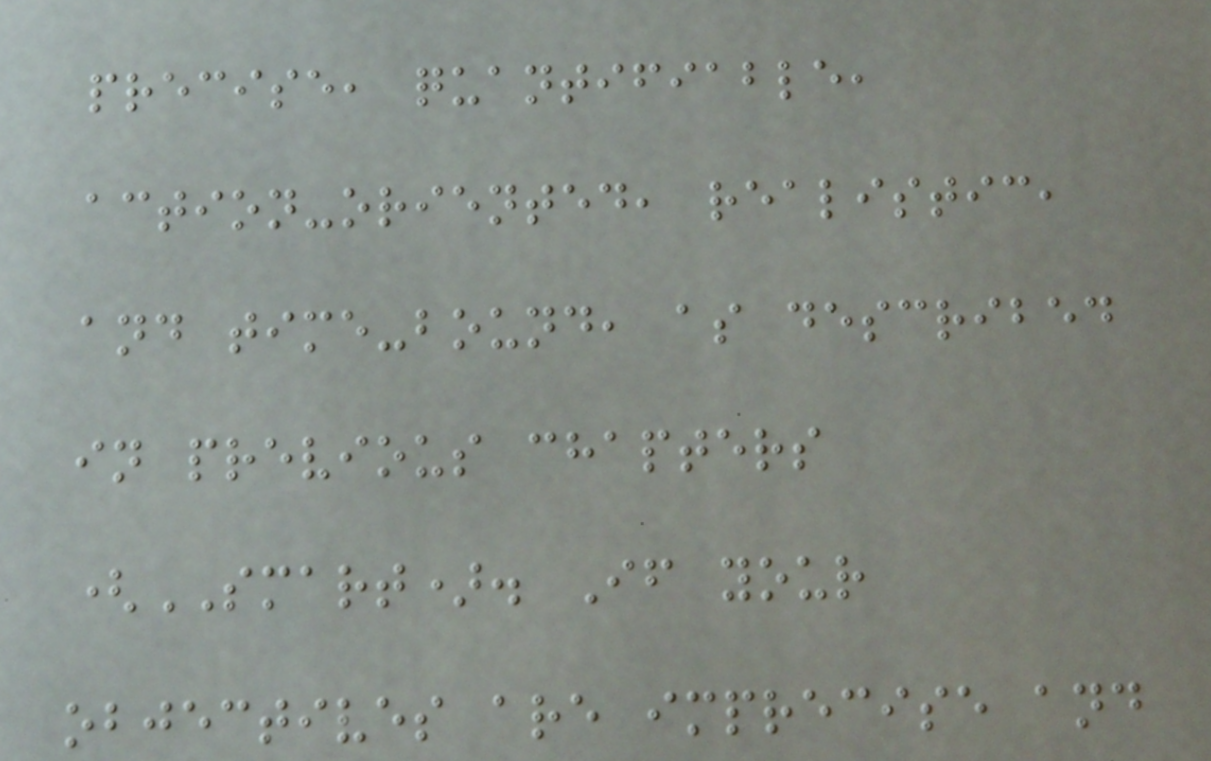precise, quantifiable,
action-oriented, realistic,
and time-bound, as described
in previous chapters
(SMART). If your
objectives are imprecise and
